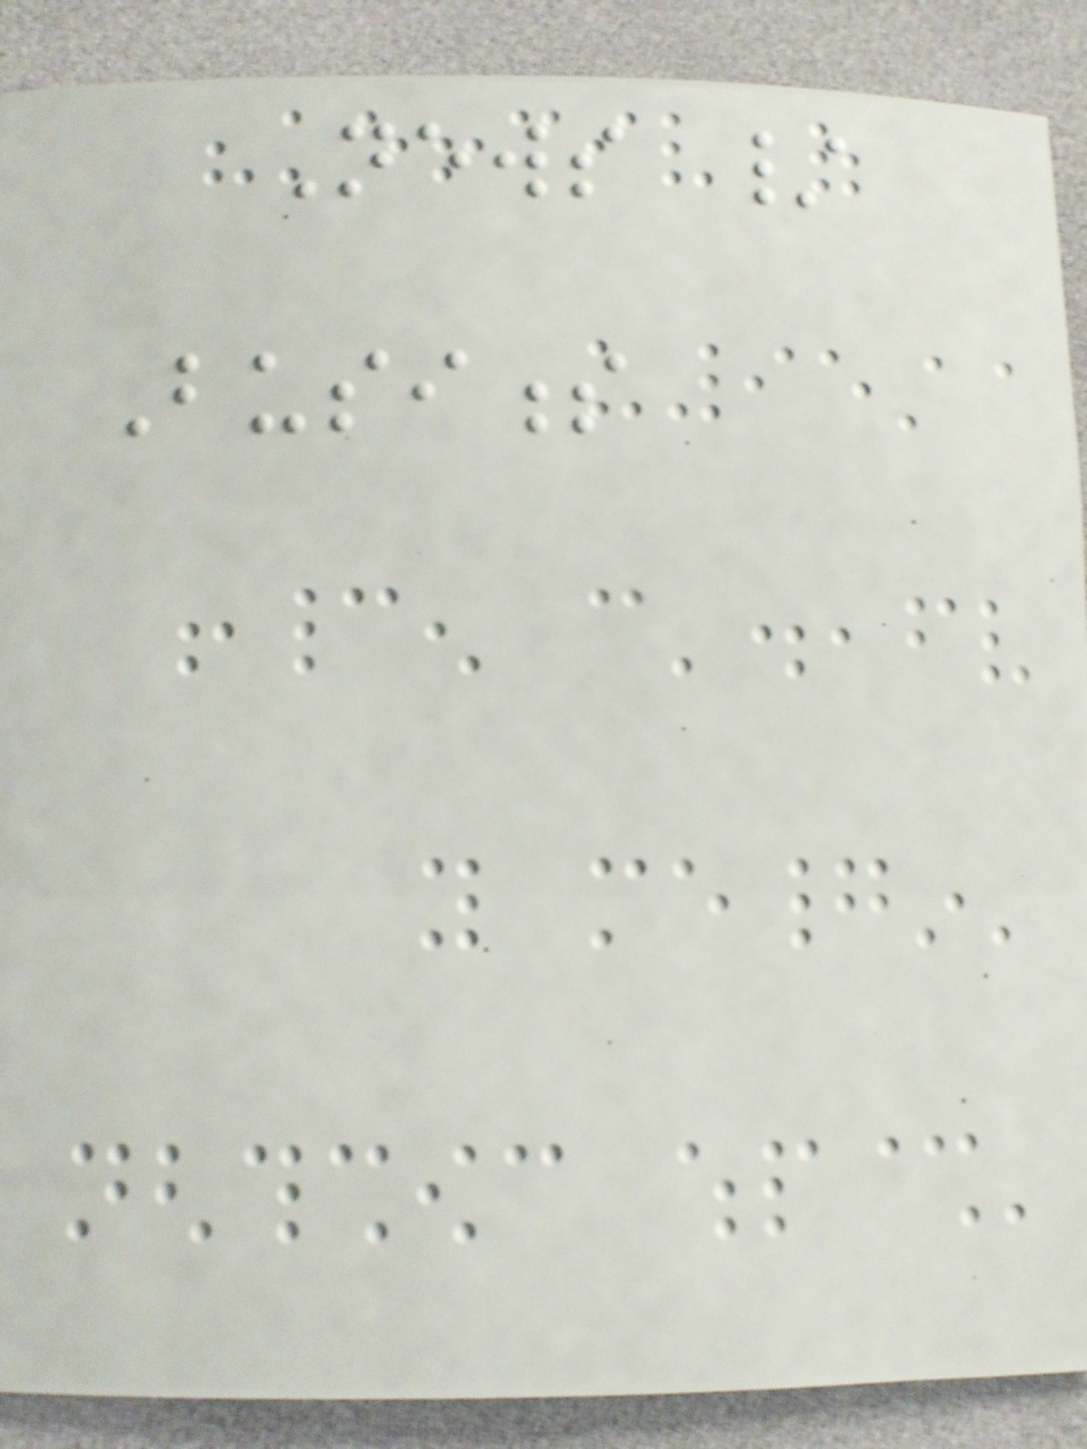News /
Business
